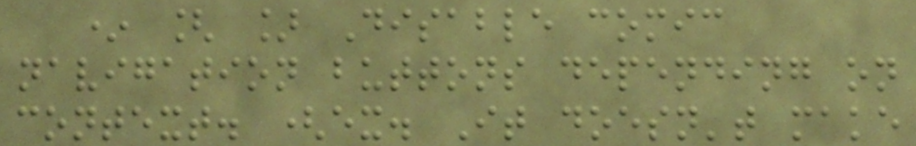* [ ] Disable comic
navigation buttons depending on
context. (ex. It doesn't make
